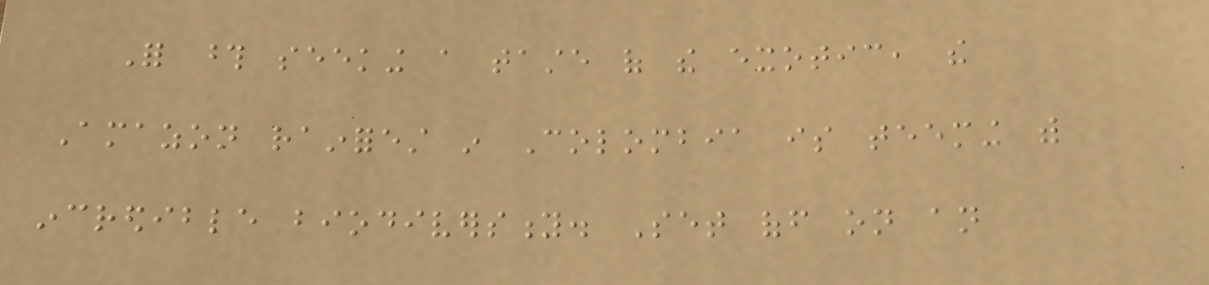For those seeking a taste of the exotic, the
Amazon rainforest in Colombia is teeming with
incredible biodiversity. Set off on an
